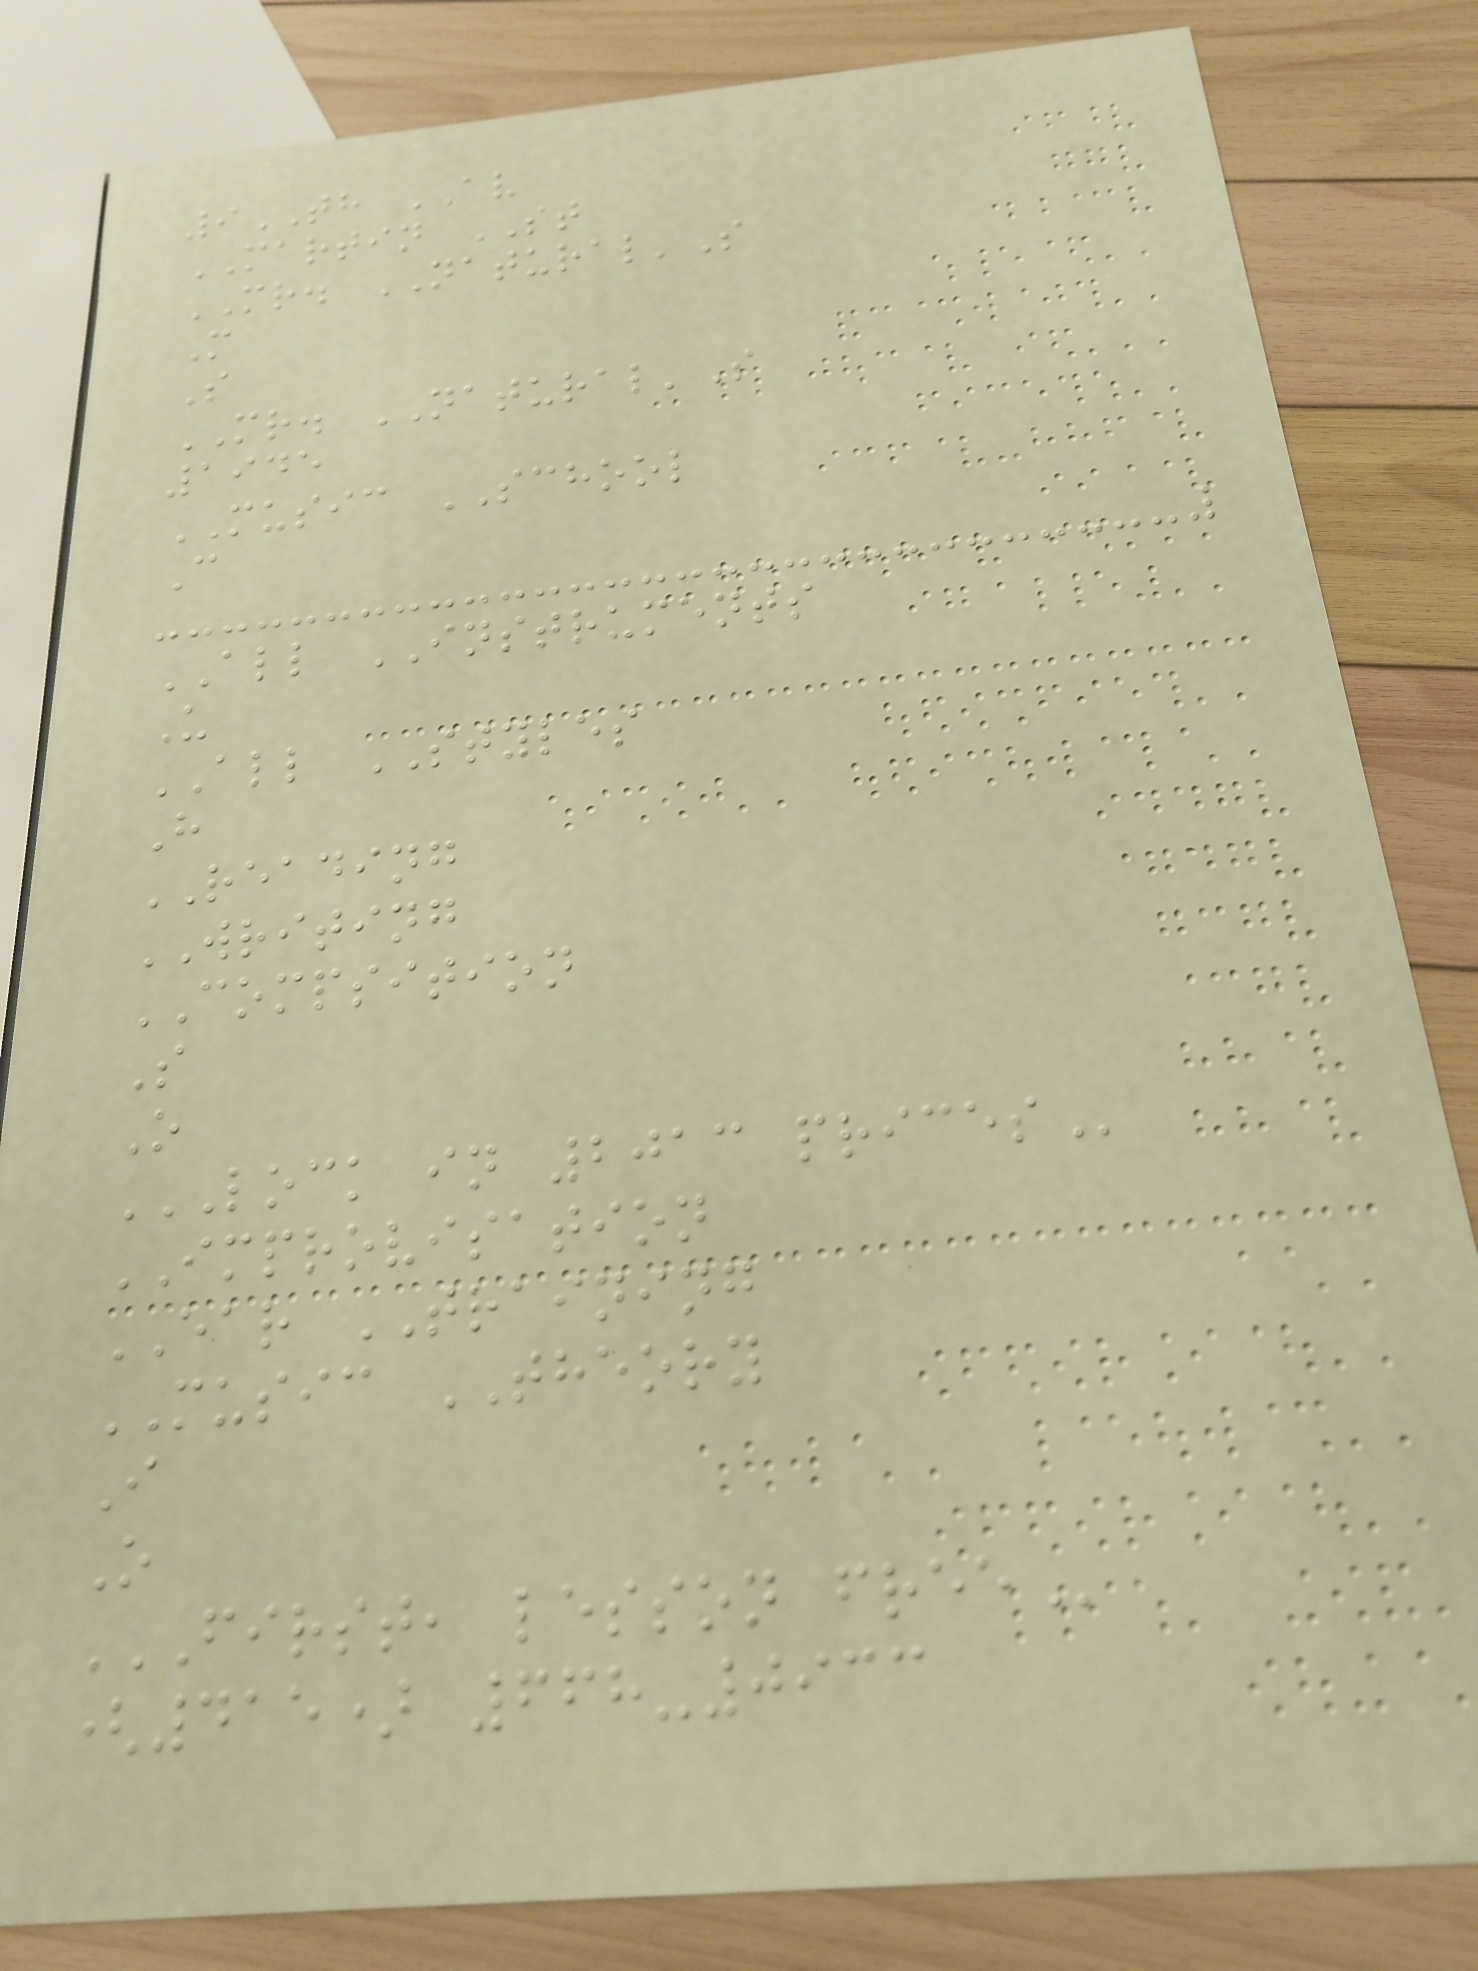9TH AV
MARTIN ST
MR. NATURAL'S
M
S
MR. NATURAL'S
1945
MUSIC SCHOOL
C
ALL INSTRUMENTS
U
ALL STYLES
H
READING
WRITING
COMPSITION
S
O
LOCK IN 2013 PRICES
IMPROVISATION
EAR TRAINING
MUSIC THEORY
I
O
FIRST, LESSON FREE
(415) 668-0933
